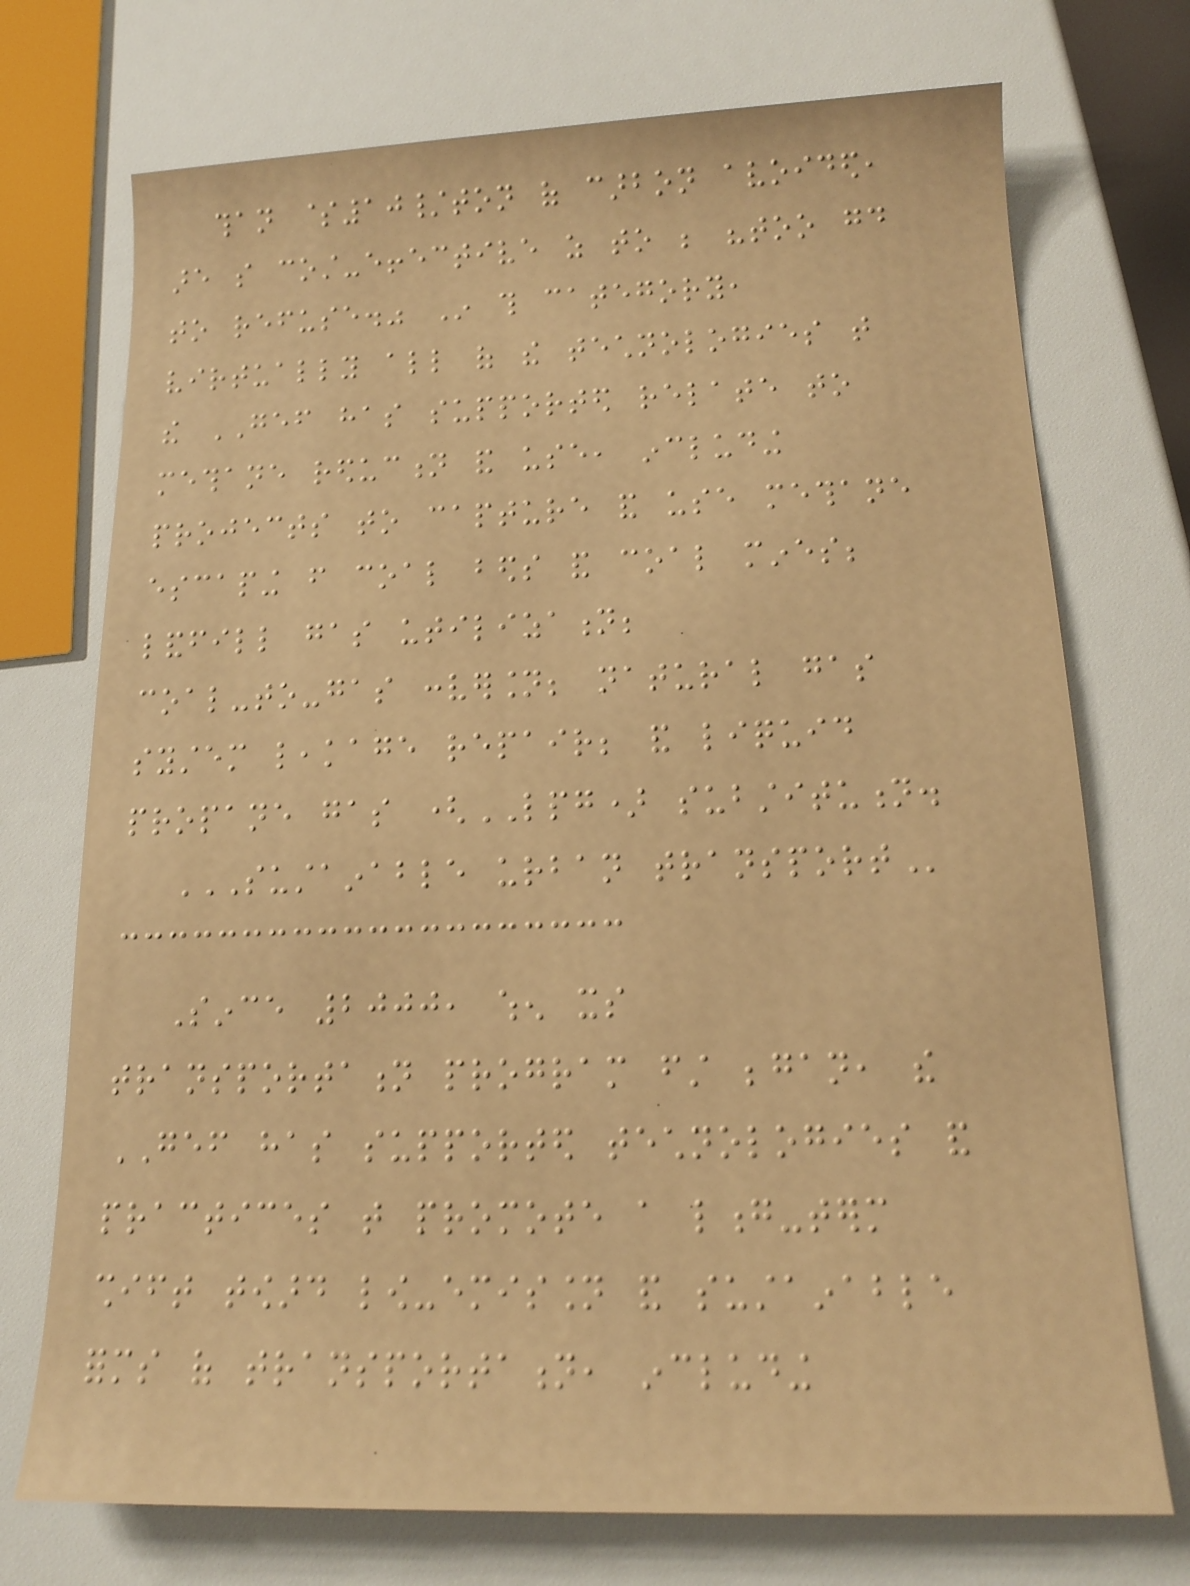than $10/ton of carbon avoided,
are so cost-effective as to be "too good
to refuse." In this category,
virtually all of the technologies that
the GEF has supported relate to
methane reduction and use, including
projects to capture and use methane
escaping from coal beds and coal mines;
landfill gas utilization;
coal-to-gas conversion; natural gas
system leakage repair; and liquid
propane gas (LPG) substitution.
SUSTAINABLE URBAN TRANSPORT
Since 2000, when its
transportation program first began, the
GEF has supported technologies and
practices that promote a long-term
shift toward low-emission and sustainable
forms of transportation, including
